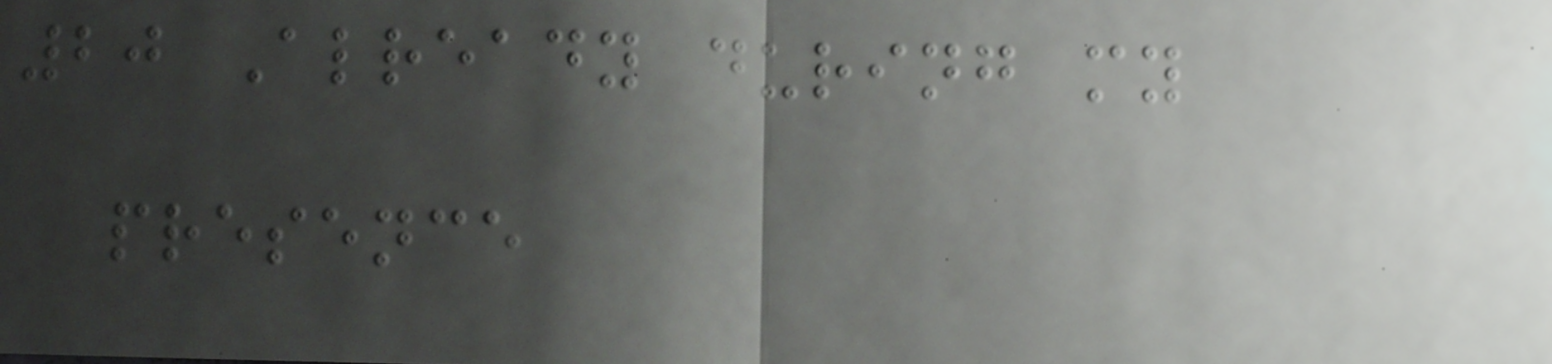20 Already during my
presence
